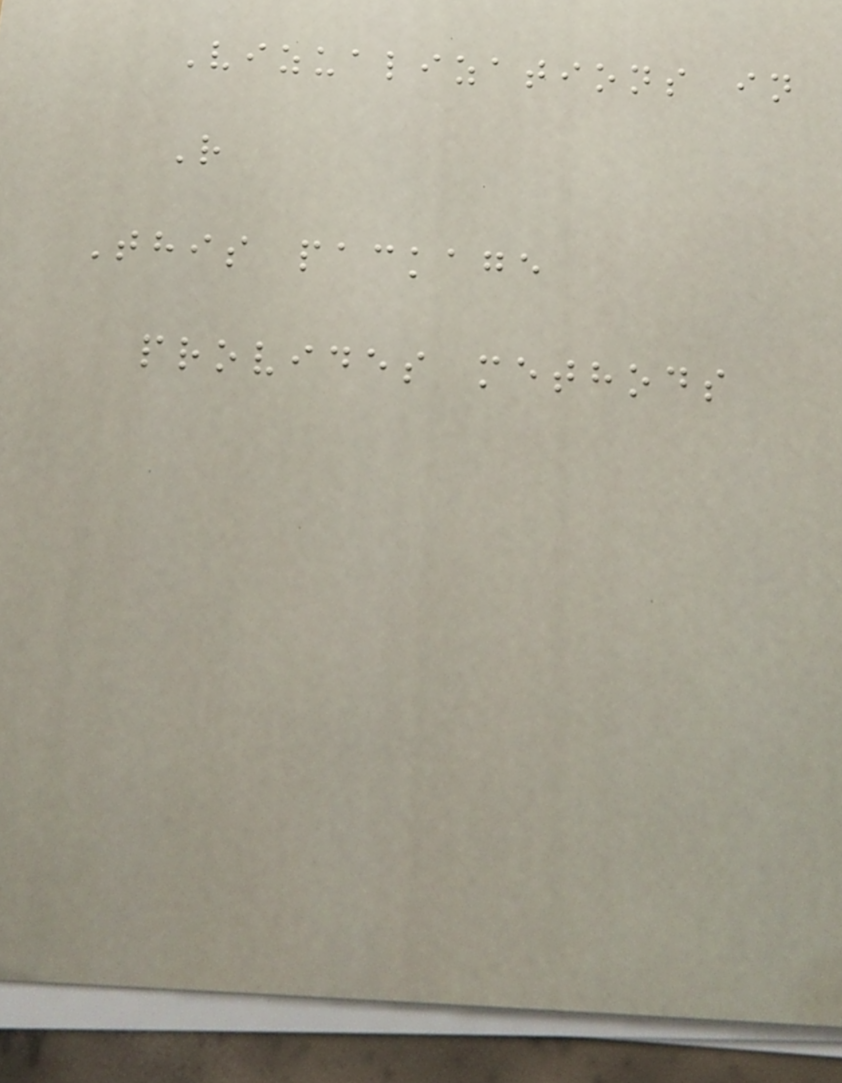Vizualizations in
R
This package
provides methods
